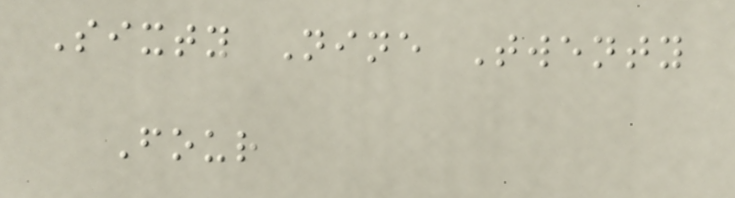Sixty Nine Twenty
Four
